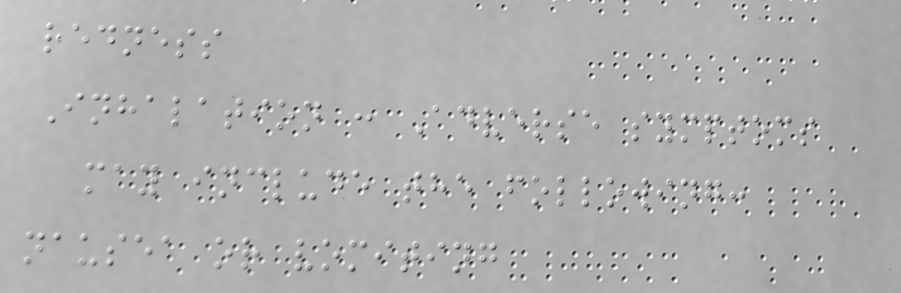redness
Inhalation : Adverse symptoms
may include the following:
nausea or vomiting
